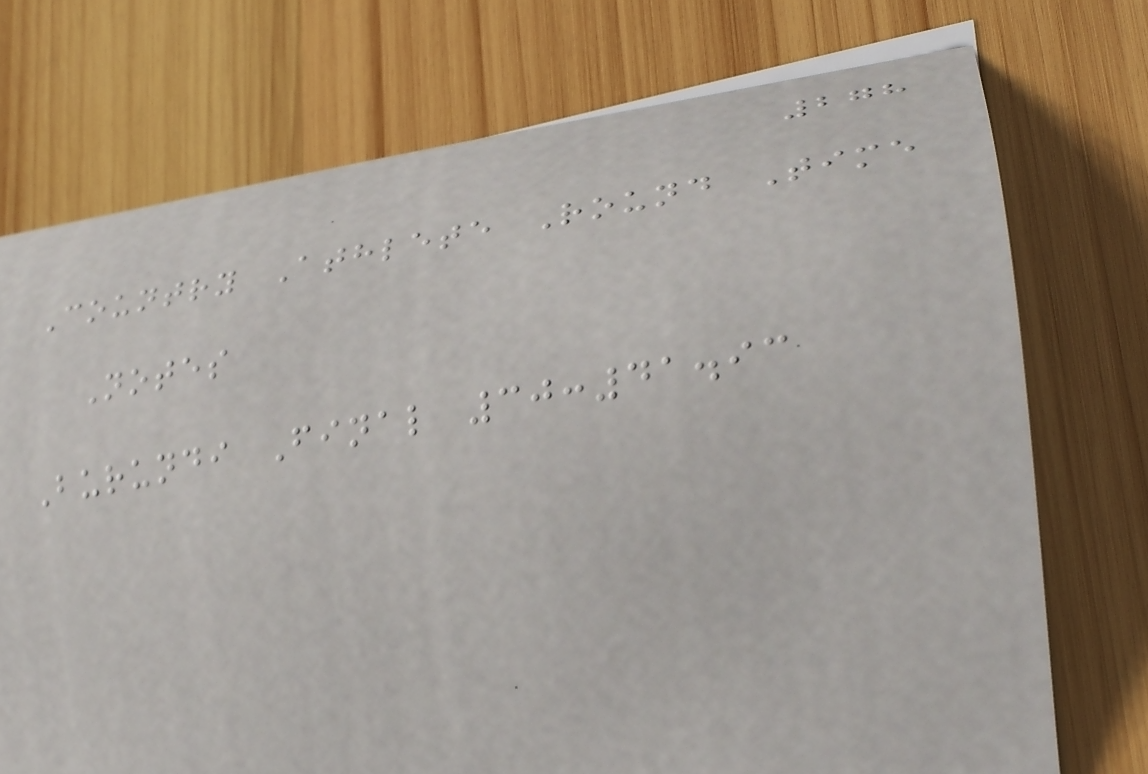278
Country Athlete Round Time
Notes
Burundi Final 30:41.93
